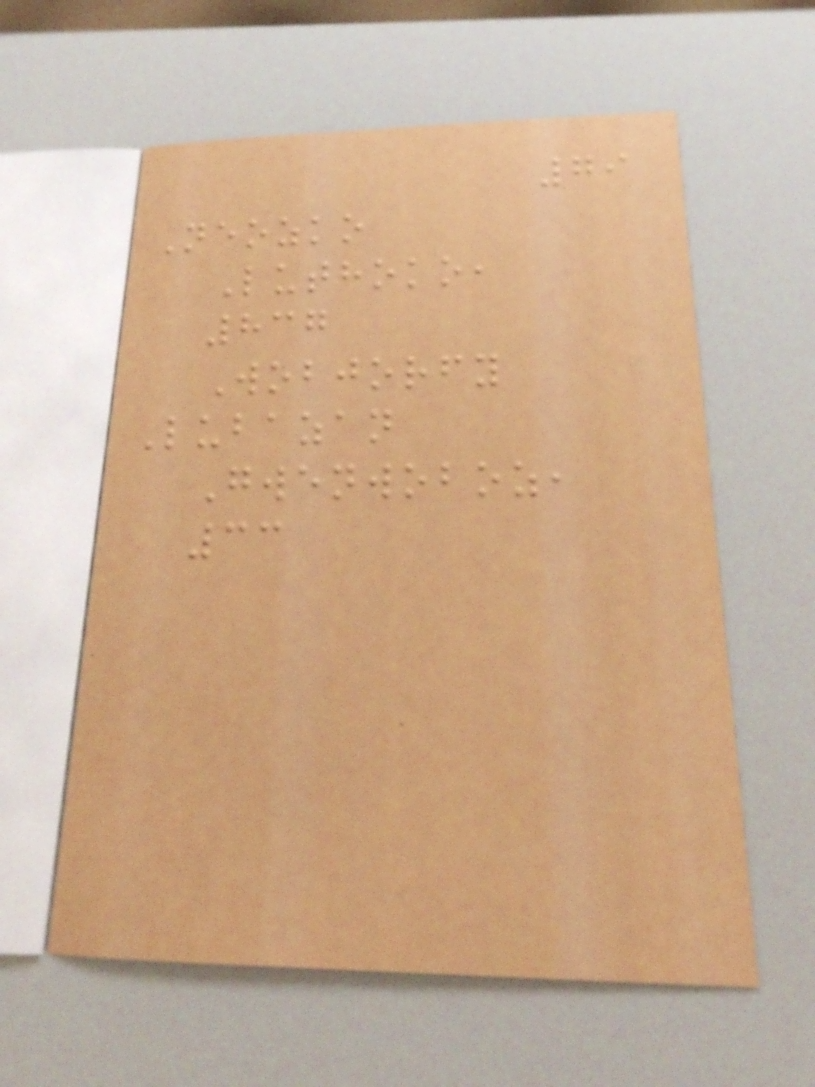79
Neozko
Luthoko,
837
Wobjorfy
Lubazan
Gwenwoboz,
33
